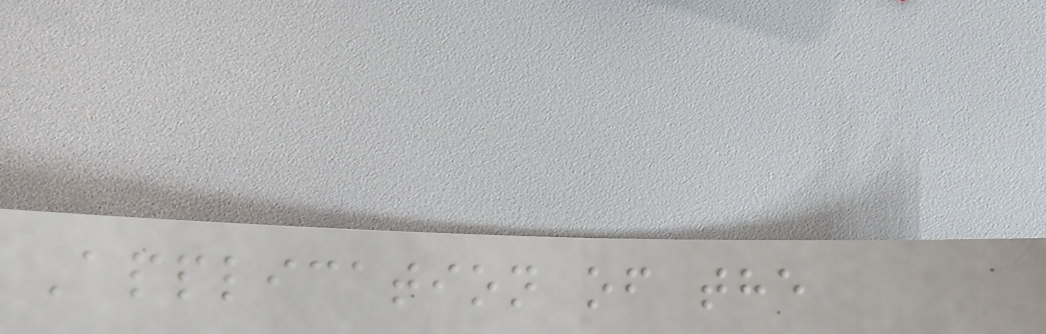Application of the
